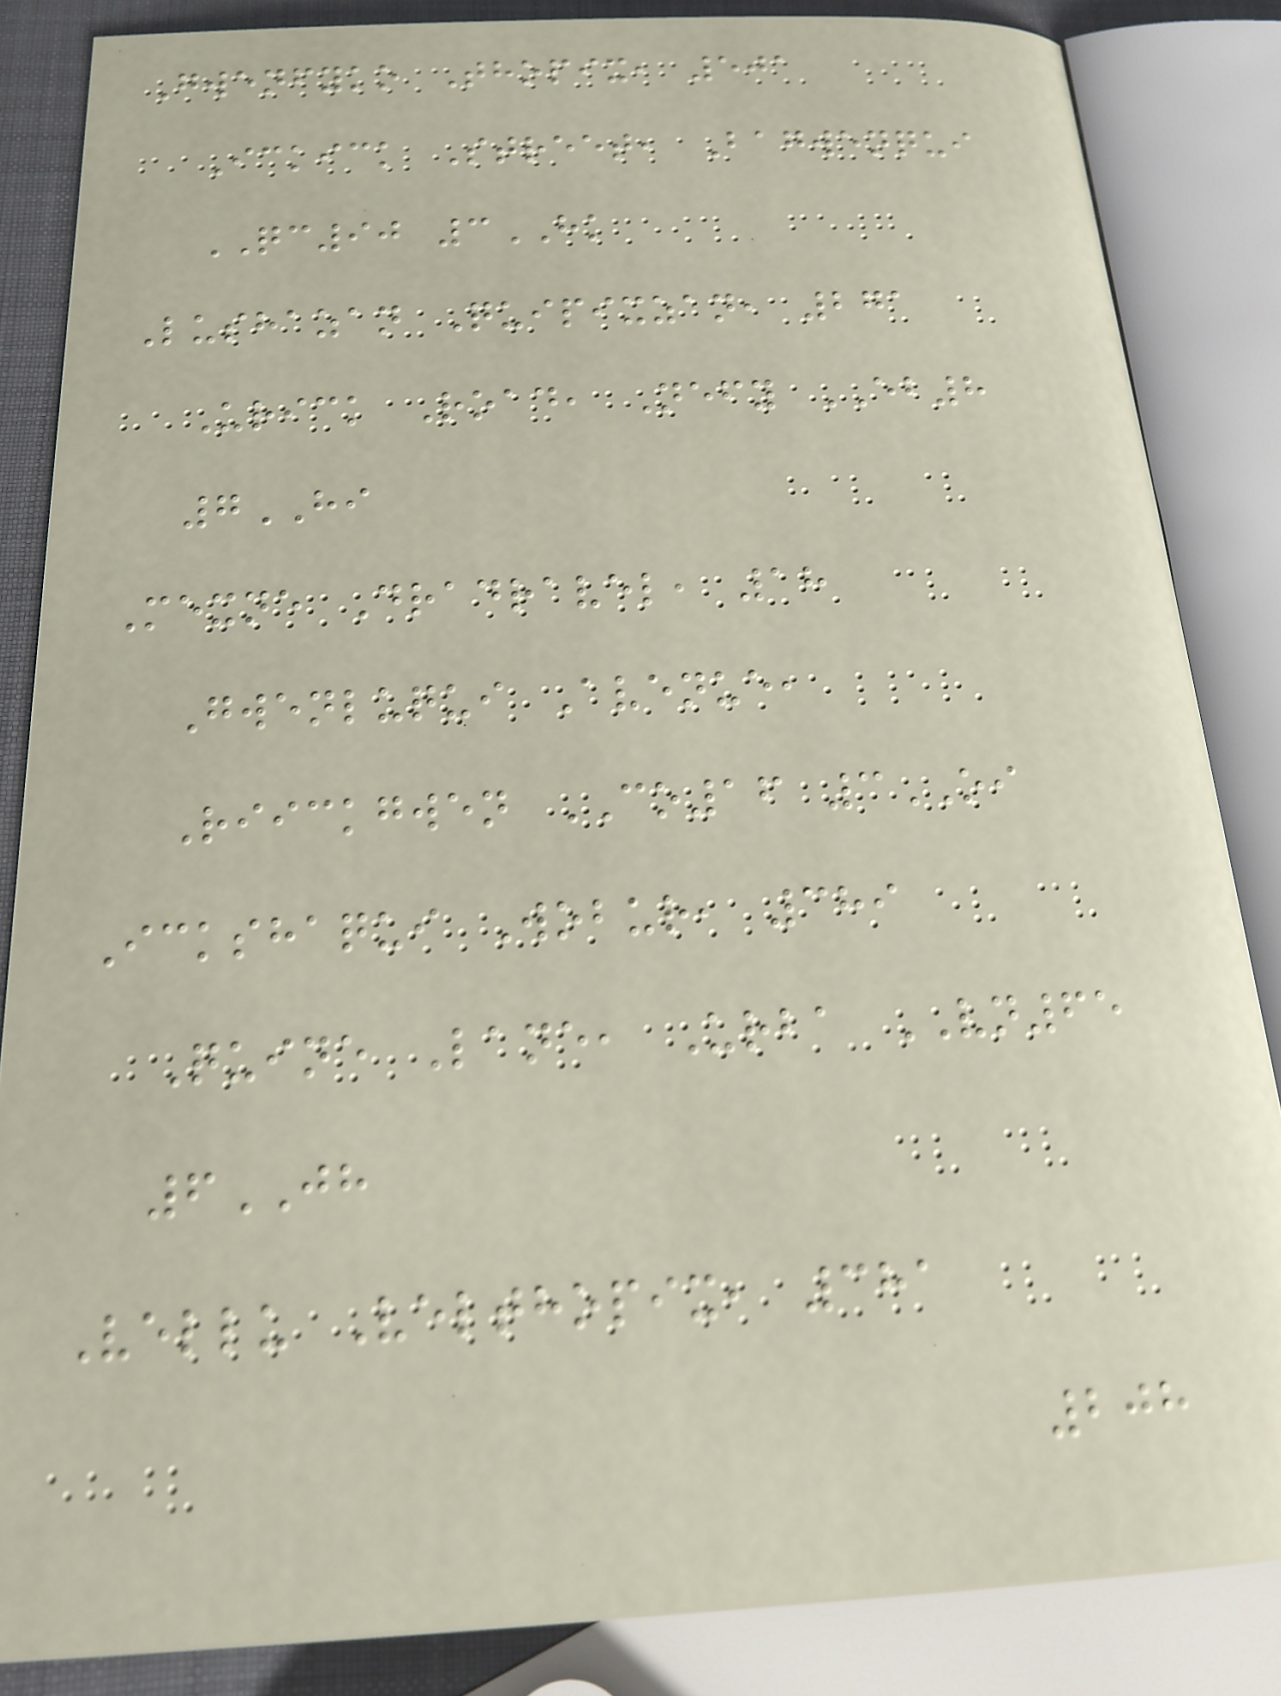Gwenfyko Thopix, 501
Ickick Street, Bagwenqui
QC90 3HK
Lushazan Quipixzan, 271
Urick Road, Nefy EB8
7HI
Mexne Dradravel, 18
Gwenluqui Avenue,
Riickgwen CO16 3OI
Ickshaqui Wobur, 389
Quine Lane, Urba VN65
6JH
Vellu Velthopix, 381
208
